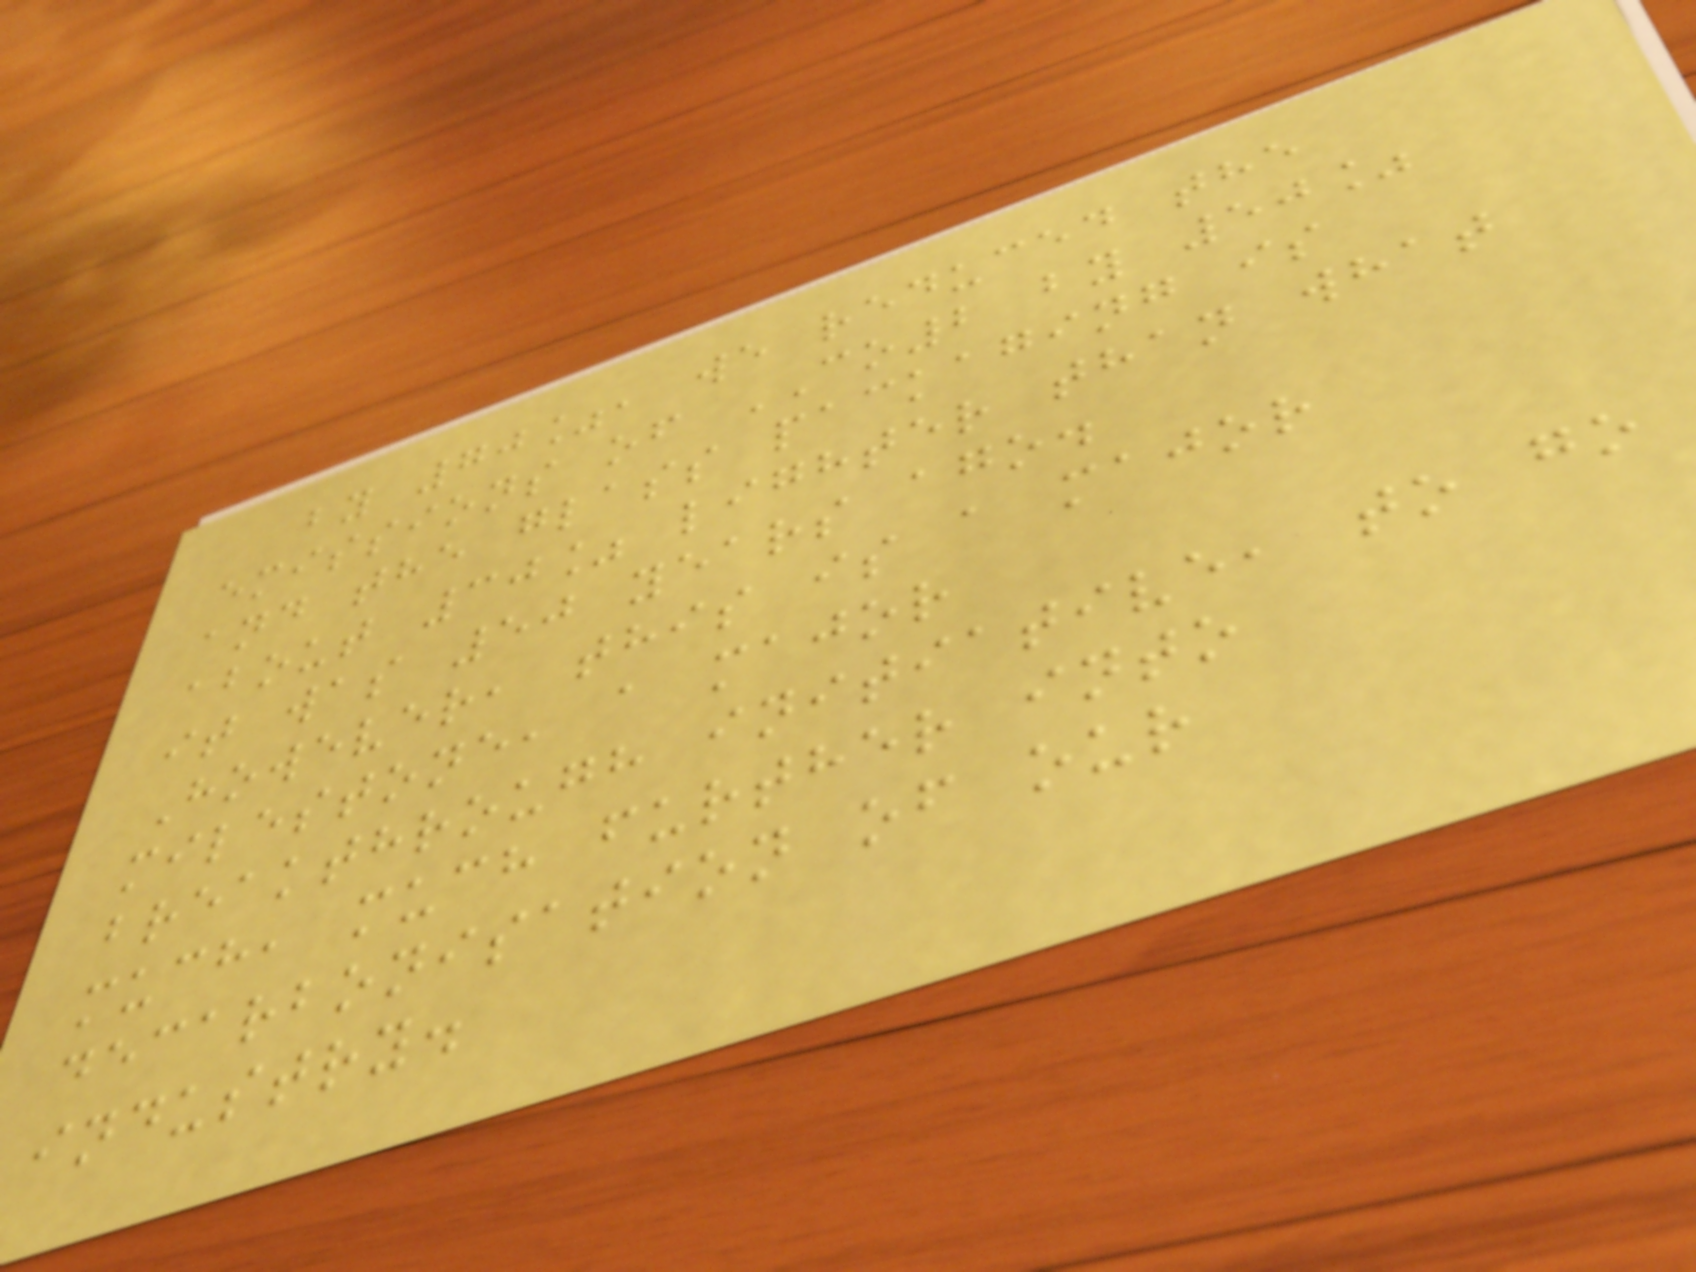by 70%, we reduced the
emissions of CO2 by 50%
and the glass packaging is
about 30% lighter than what
it was 50 years ago.
However, this is a major
milestone, a major
breakthrough initiative, to go
much, much further into
decarbonisation of our
industry.
